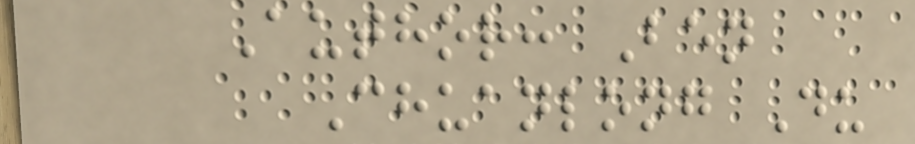Author: Ben
Chuanlong Du
